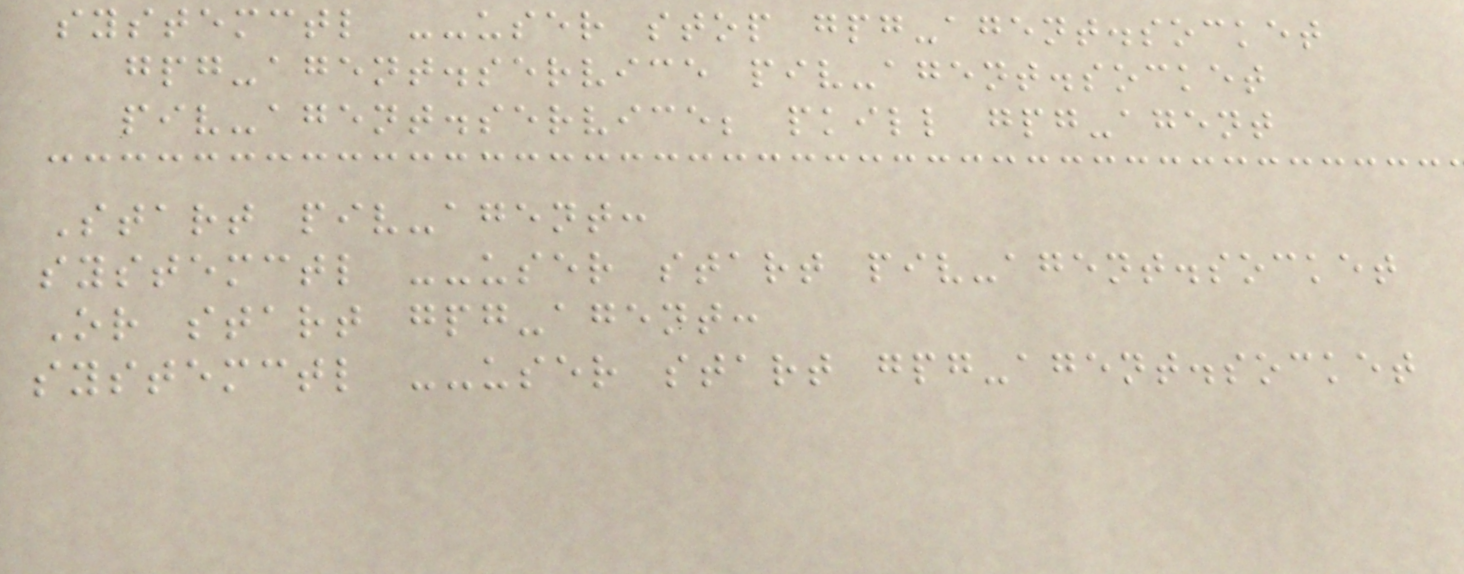systemctl --user stop gpg-agent.socket
gpg-agent.service piv-agent.socket
piv-agent.service; pkill gpg-agent
Start piv-agent:
systemctl --user start piv-agent.socket
Or start gpg-agent:
systemctl --user start gpg-agent.socket
